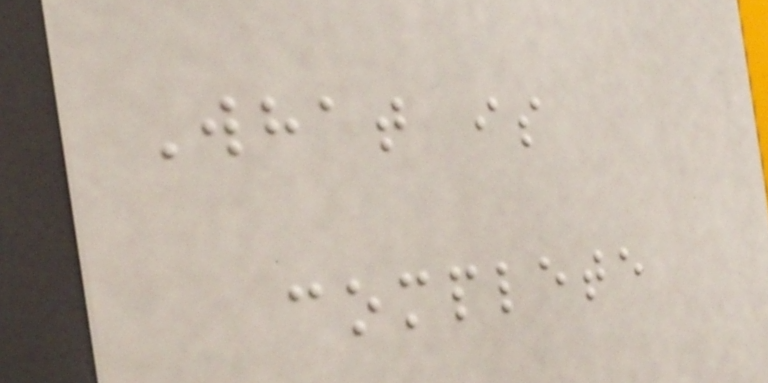What is
complete
